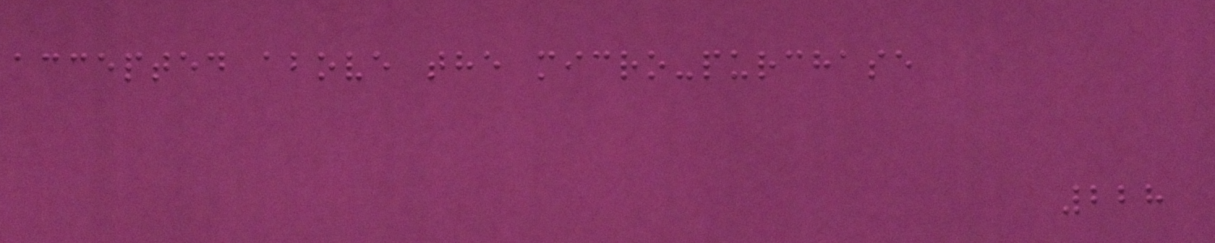accepted above the micro-purchase
228
